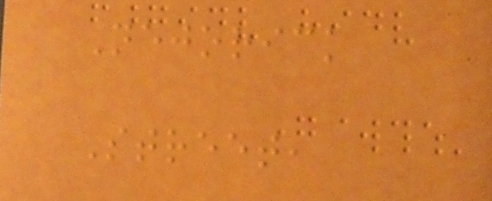Nejorick
Street,
